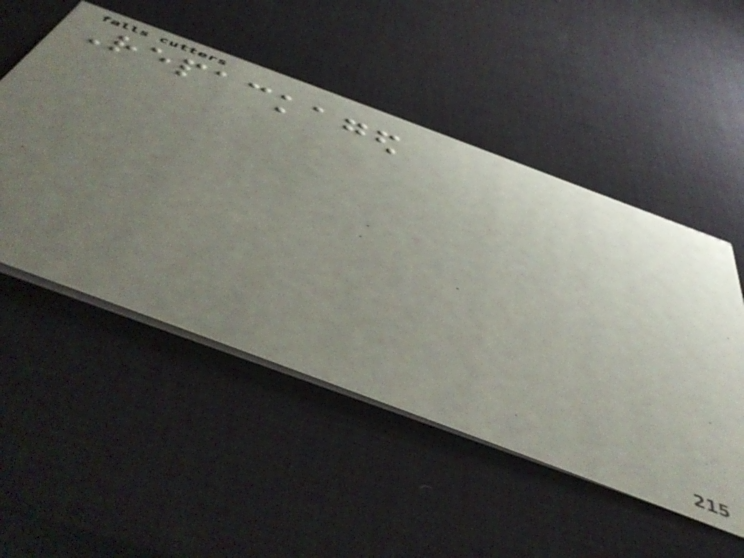Repackaged
